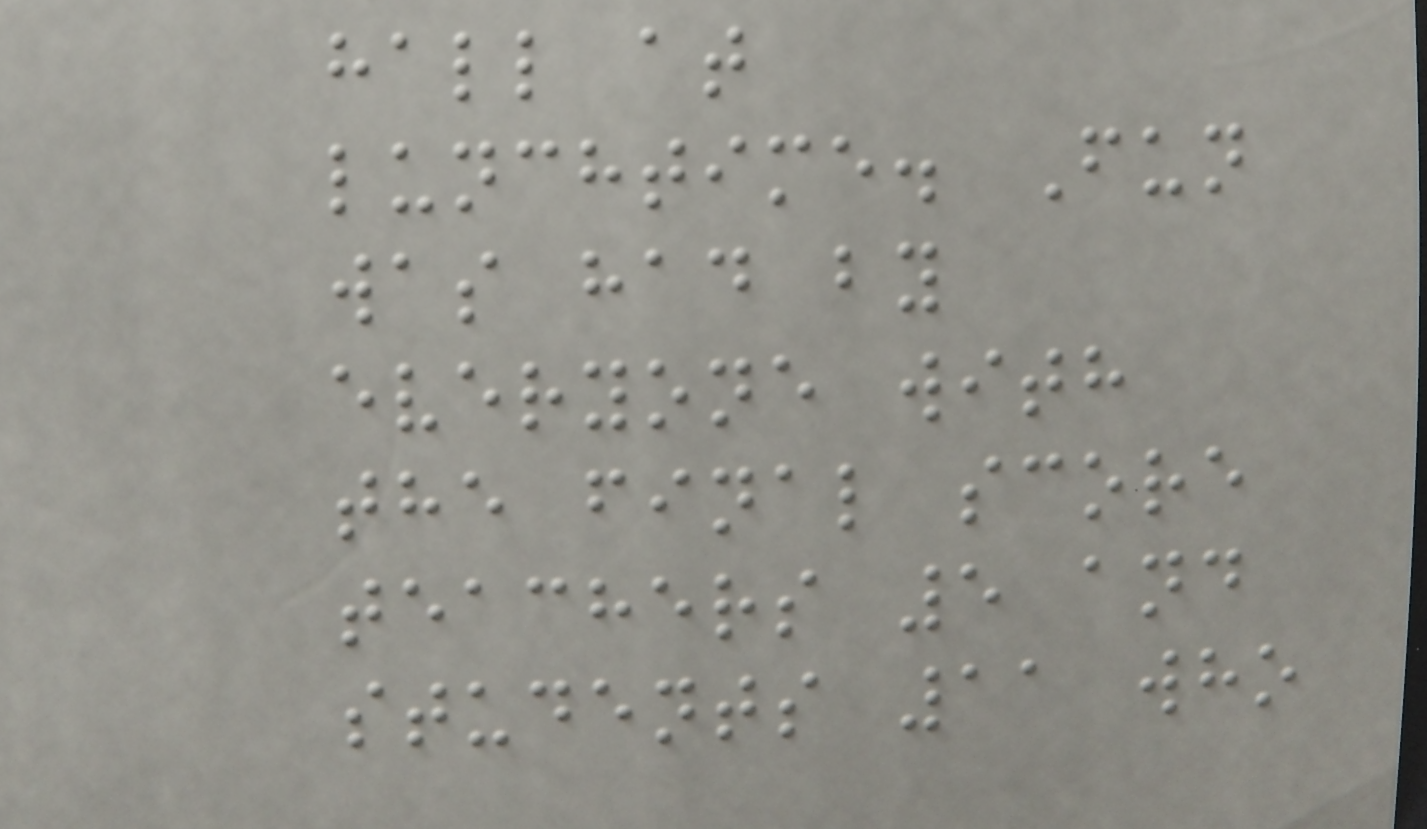hall at
lunchtime. Fun
was had by
everyone with
the final score
teachers 5 and
students 11 who
